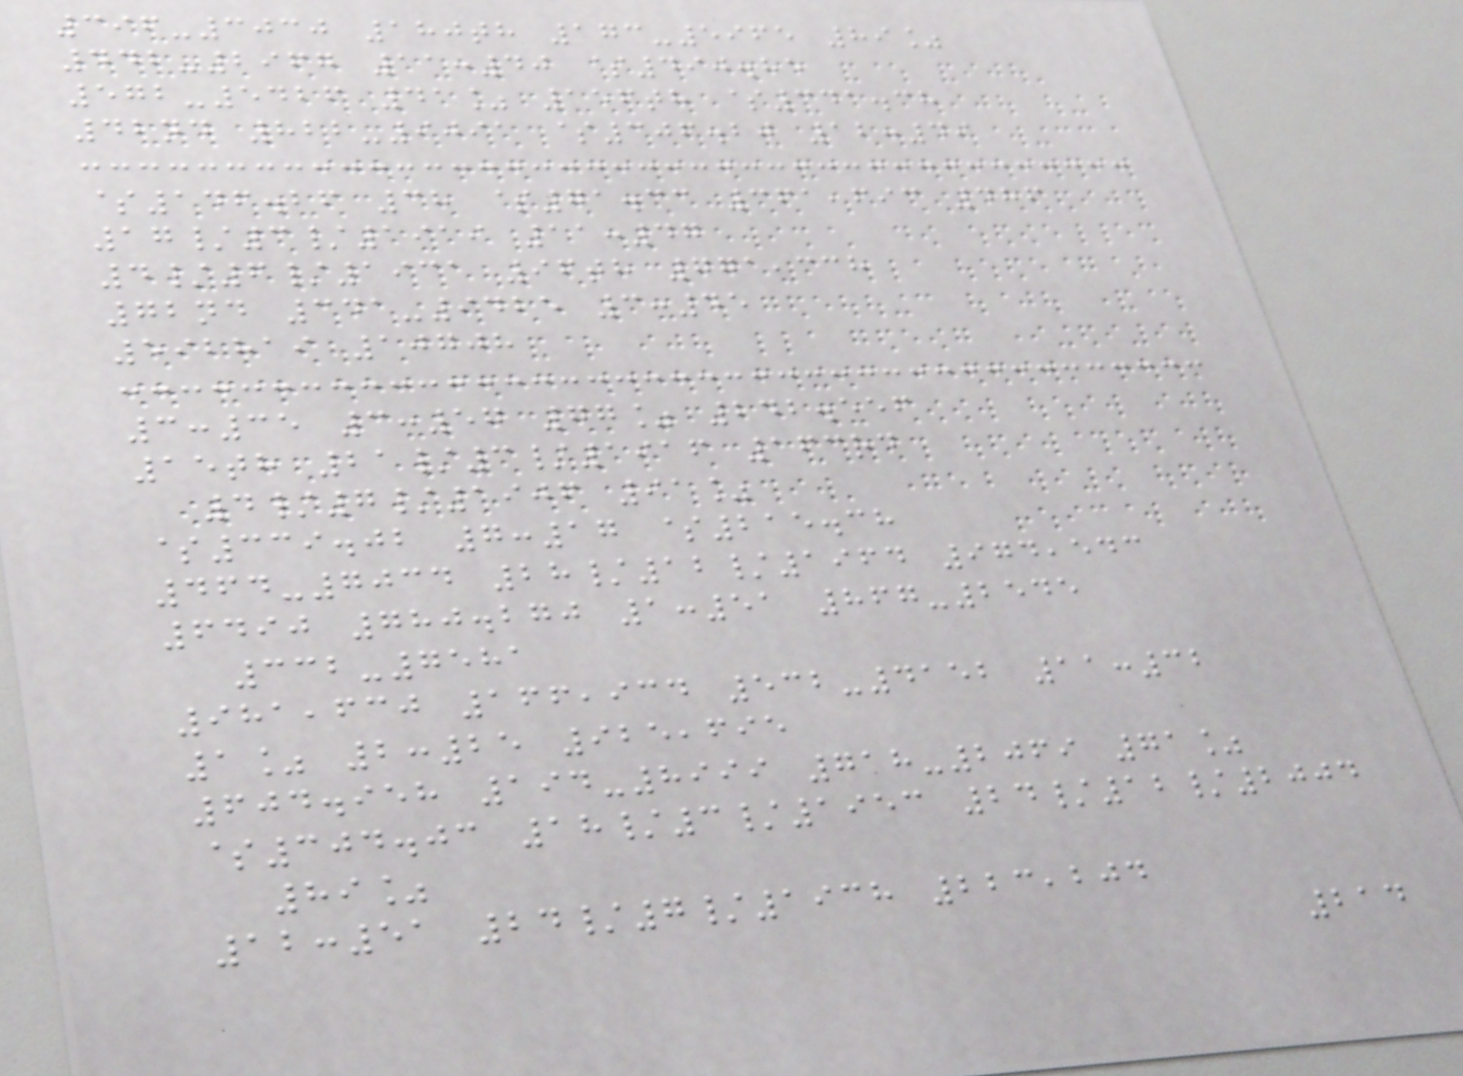396-3030 180th 173-5965 89%
442-2967 11:40 $490.85
572-5426 41% 156th $341.38
42nd 822-9091 $306.20 12:49
$146.26 38 $71.33 361,693 486
17/3/1919 11:47
4/6/1931 96th 771,338
72nd 341-9425 3:45
592819 10708
3:35 3:57 77% 242.556
15th 21/3/1916 163rd
4/7/1906 91%
$339.02 7:17 $215.38
464-7034 28/12/1964 974,543
6490 780.270 1:51 867-2545
332-7581
981,630 166,934 532-4152 11:32
1% 2:25 925,695
604.958 194-8999 718-2069 71%
$304.03 18/3/1953 24/12/2004
89%
12:51 24/7/1938 223,204
214
